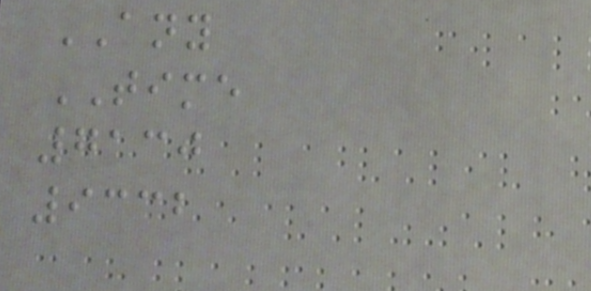ANY
TIME
7130
9332
